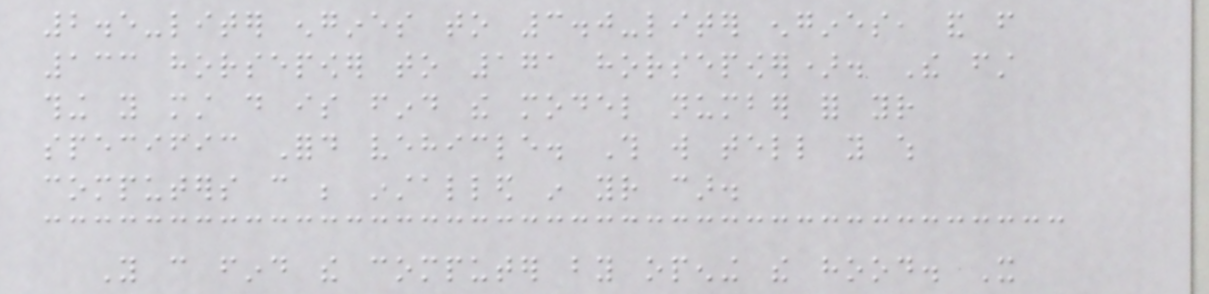2.5-liter engines to 3.0-liter engines, and from
133 horsepower to 171 horsepower). The first
thing you must do is find the model number for your
specific Ford vehicle. This will tell you which
computers can be installed in your car.
You can find the computer by opening the hood. It
